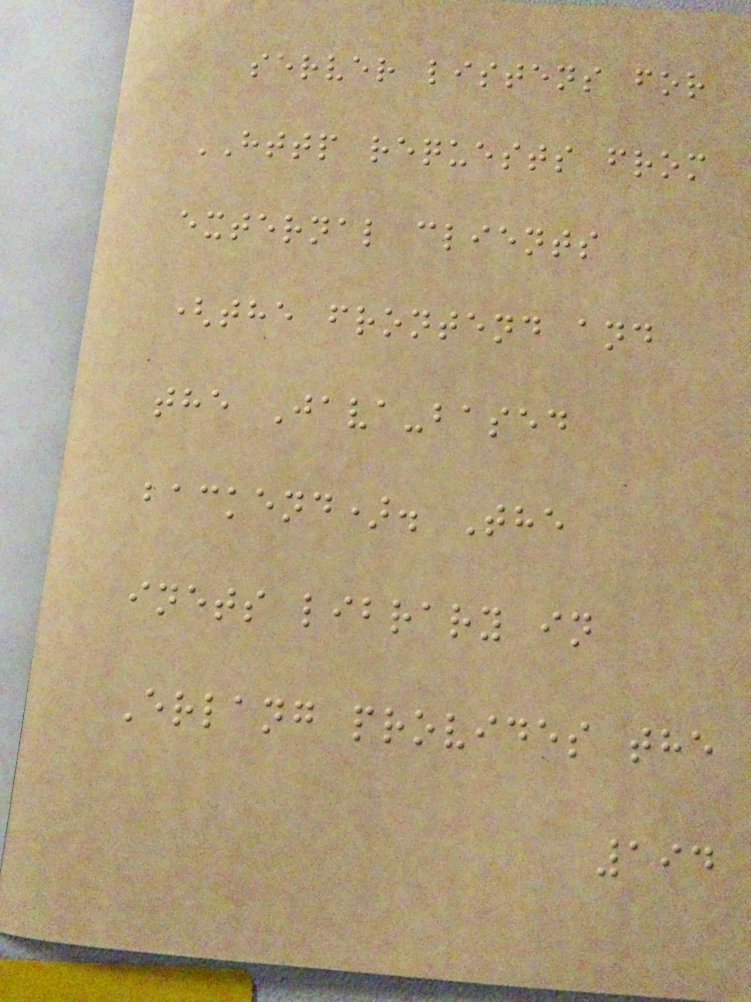server listens for
HTTP requests from
external clients
(the frontend and
the Java-based
backend). The
inets library in
Erlang provides the
194
